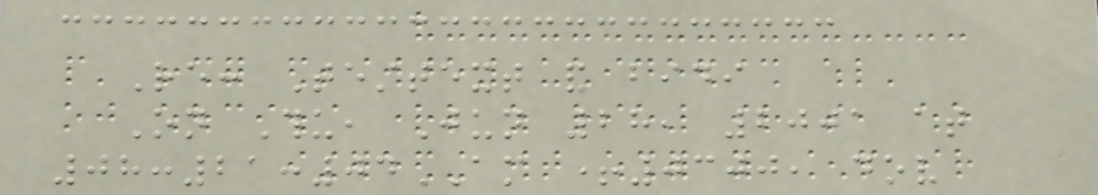Re: Testtext and bidi
On Thu, Jun 28, 2001 at
08:21:04AM +0300, dov
